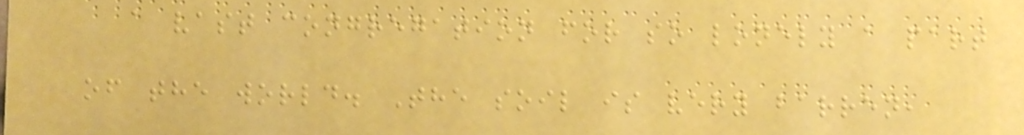a vast congregation for so lonely a part
of the world. The soil is very barren,
